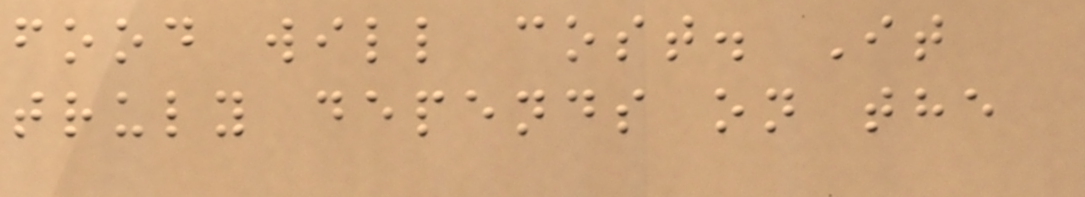food will cost. It
truly depends on the
